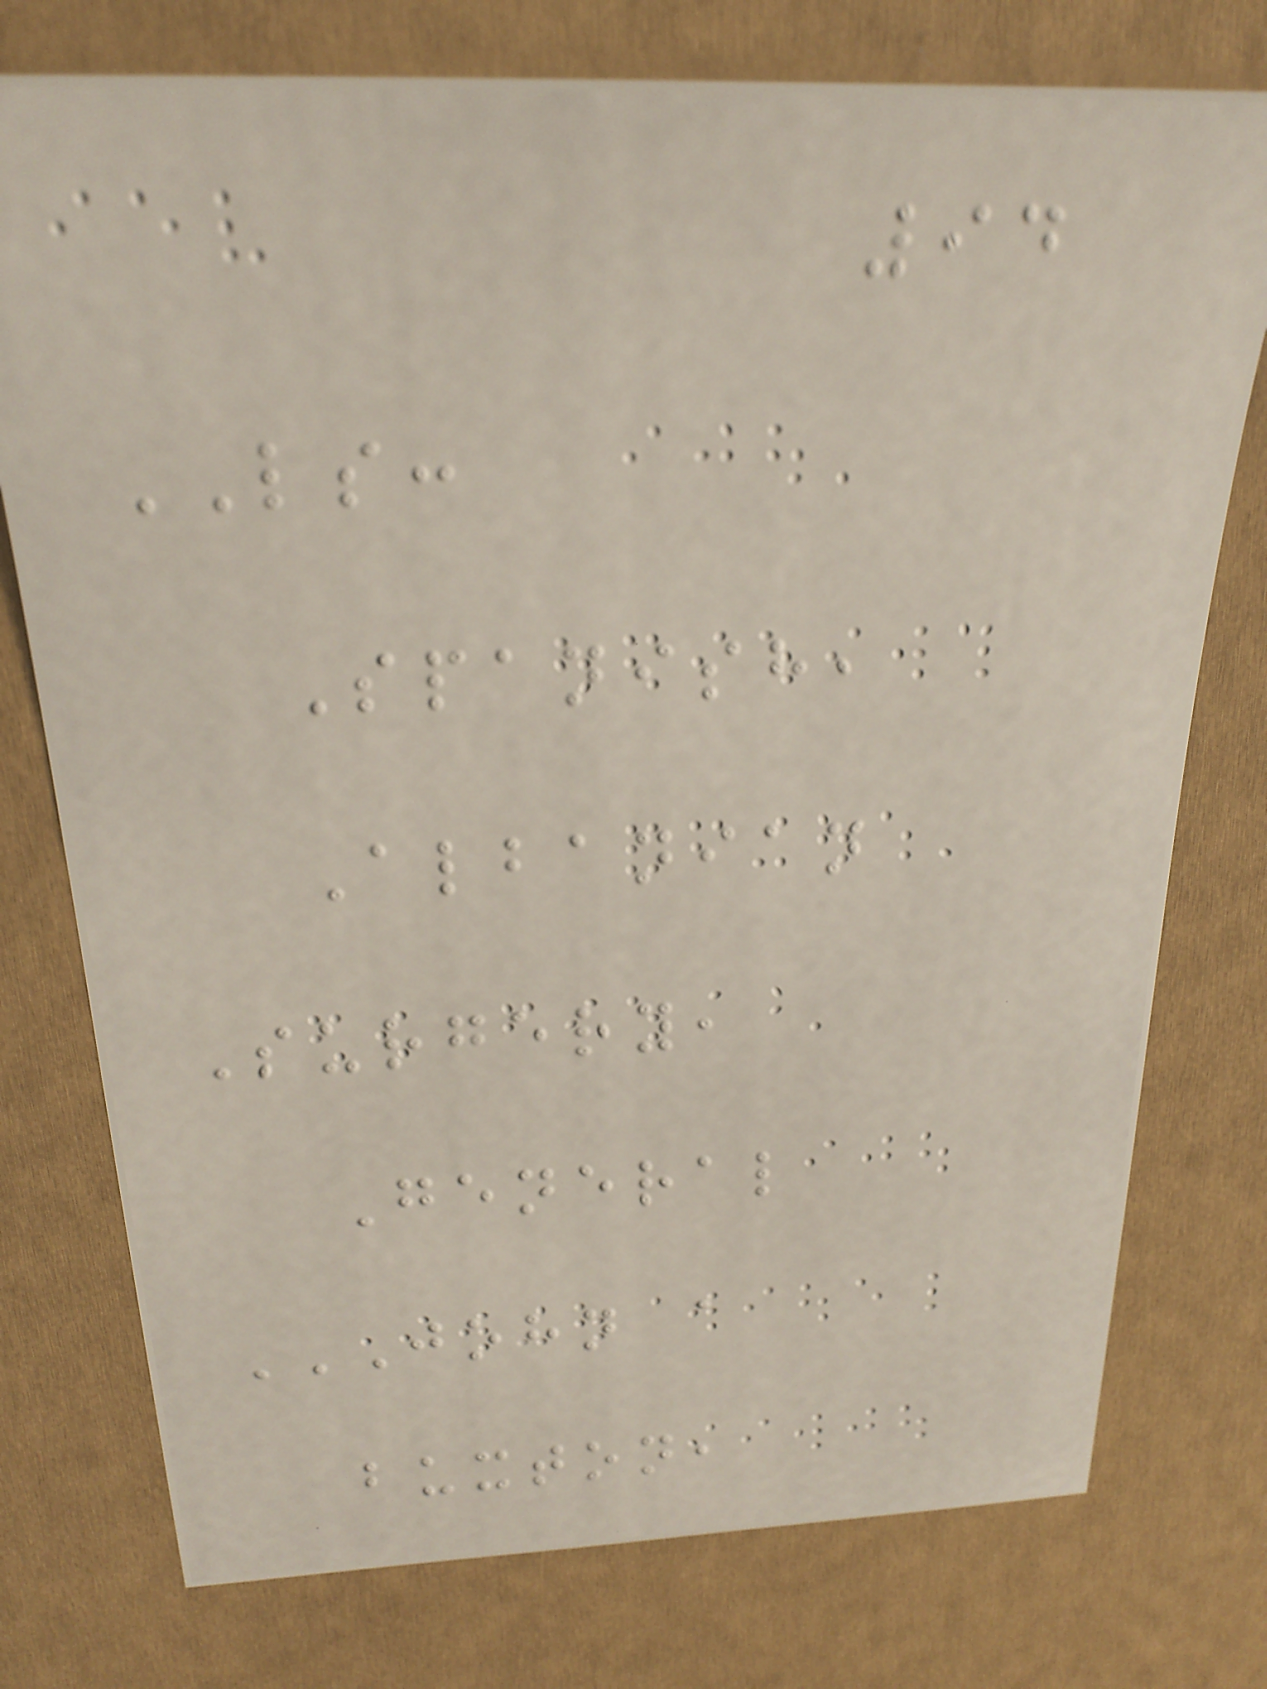94
LS:
Spanish,
Albanian
Surgery,
General
JOHN A
BUXTON,
